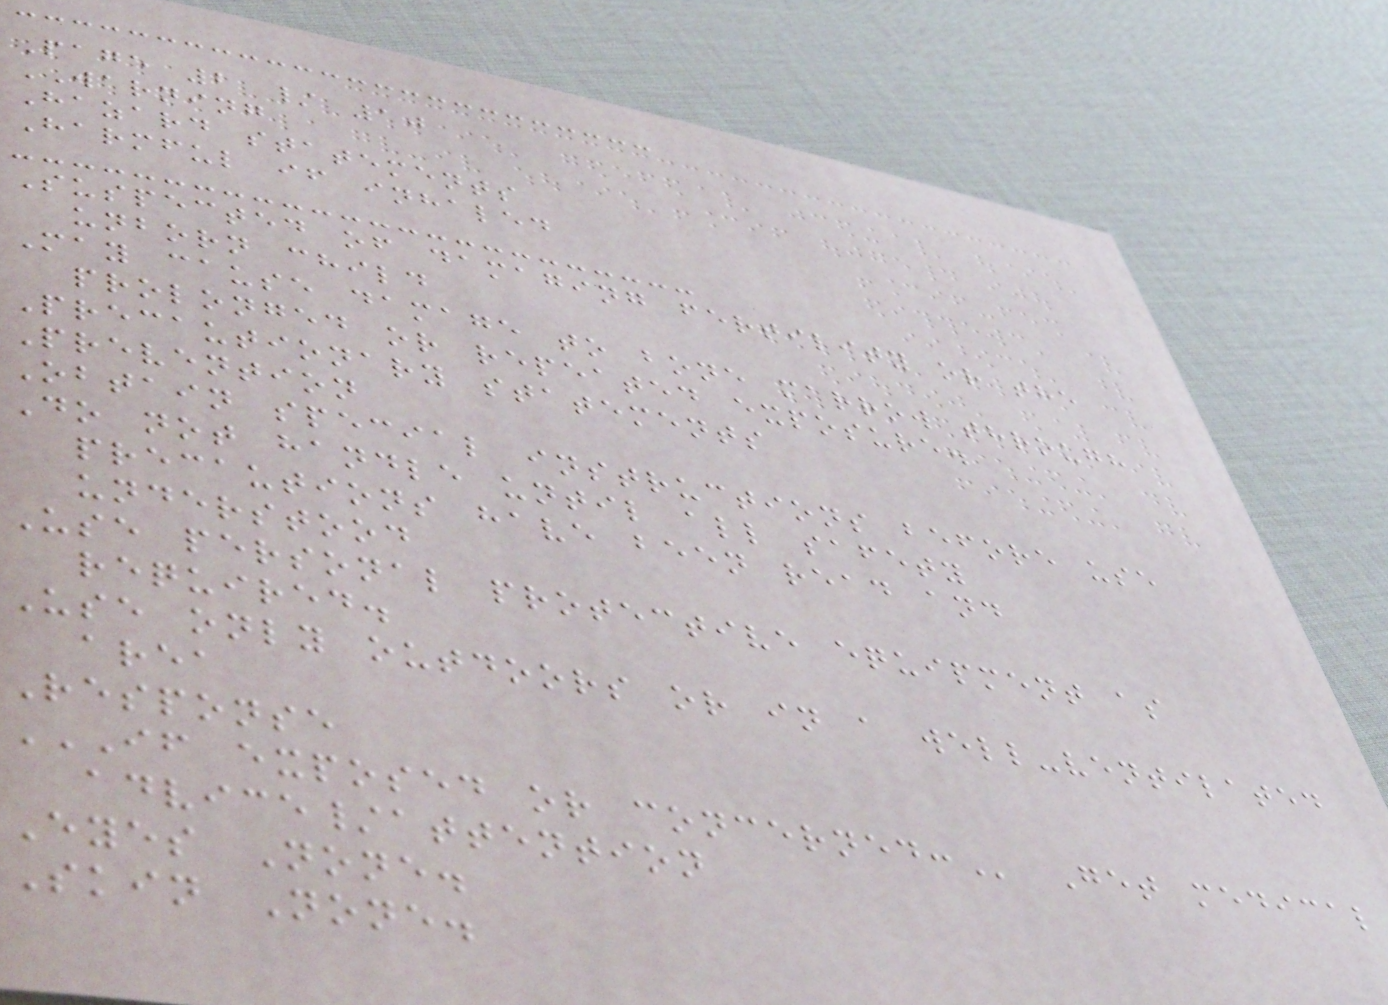Page 2 / 10
WARNING
Hazard statements
Harmful if inhaled
Suspected of damaging fertility or the
unborn child
May cause damage to bone marrow through
prolonged or repeated exposure.
Precautionary statements
Prevention
Obtain special instructions before use
Do not handle until all safety
precautions have been read and
understood
Use personal protective equipment as
required.
Use only outdoors or in a well-ventilated
area
Response
IF EXPOSED OR CONCERNED: Get medical
advice/attention
Eyes None.
Skin None.
